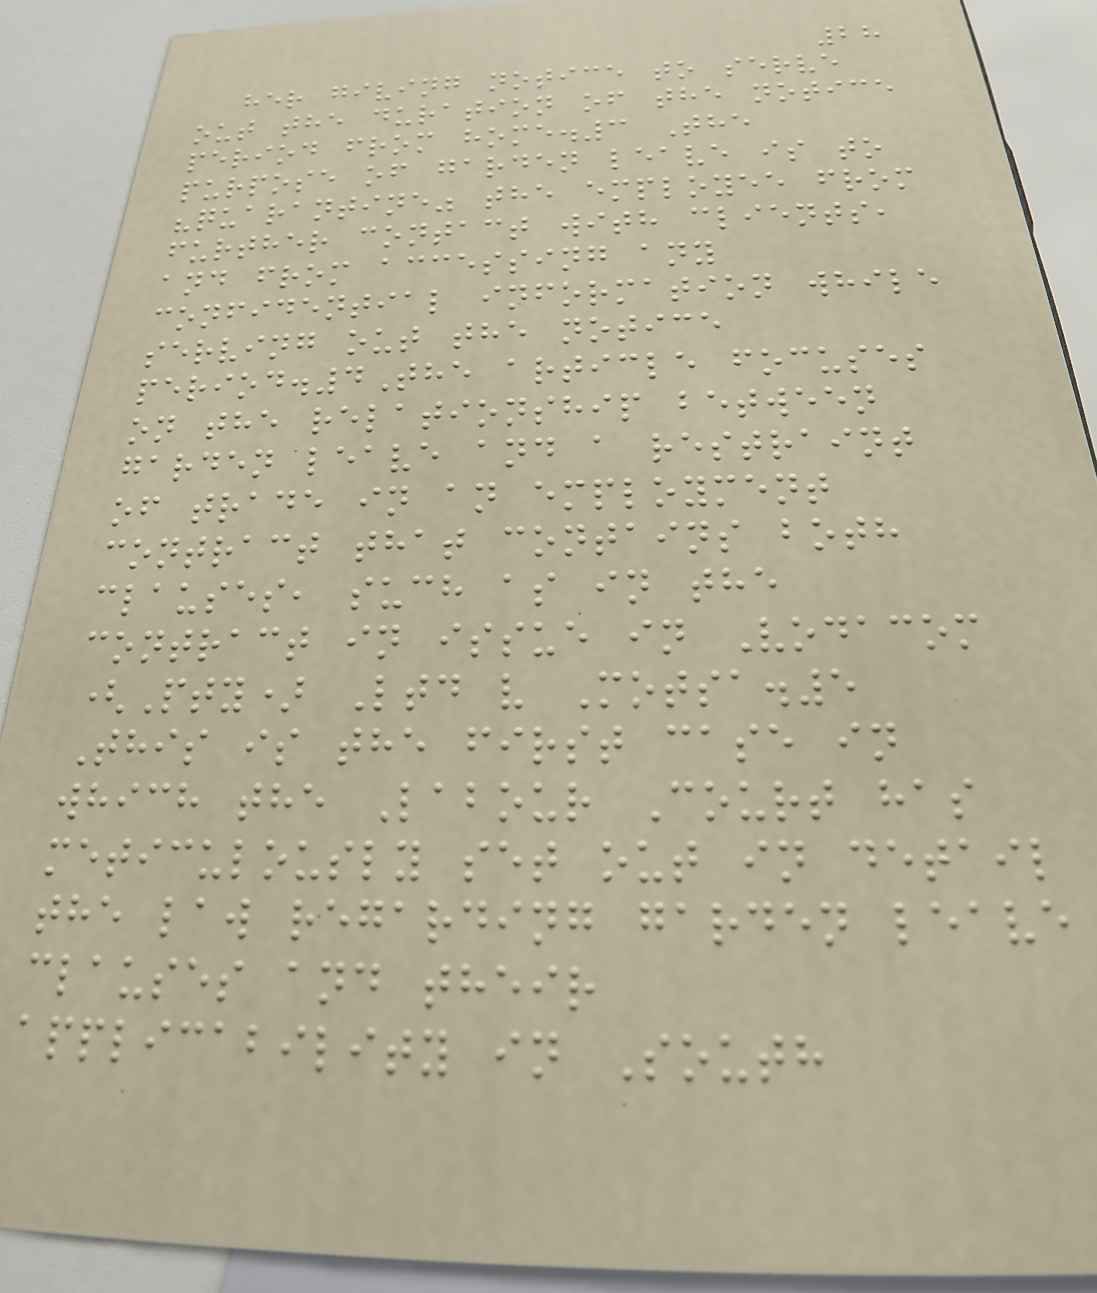28
her giving notice to serve
out the duration of the notice
period from home.3 The
purpose of garden leave is to
"quarantine" the employee from
further contact with clients,
and from accessing any
confidential information while
serving out the notice
period.4The article focuses
on the relationship between
garden leave and a restraint
of trade in an employment
contract that contains both
clauses, such as in the
contract in issue in Vodacom
(Pty) Ltd v Motsa.5
This is the first case in
which the Labour Court has
meticulously set out in detail
the law regarding garden leave
clauses and their
applicability in South
